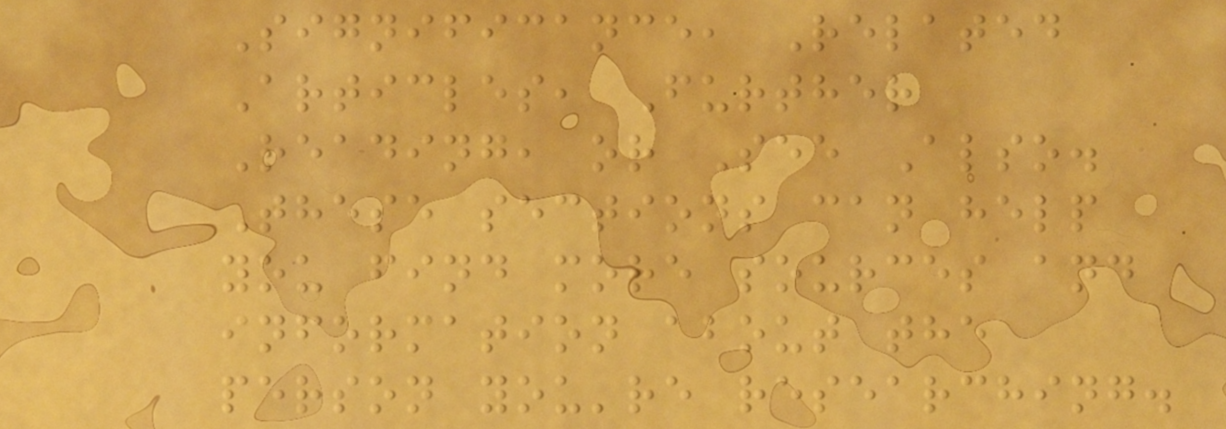Significance, Related
Articles, Further
Reading, or See Also.
These sections can help
you find more sources and
information about the
person you're researching.
